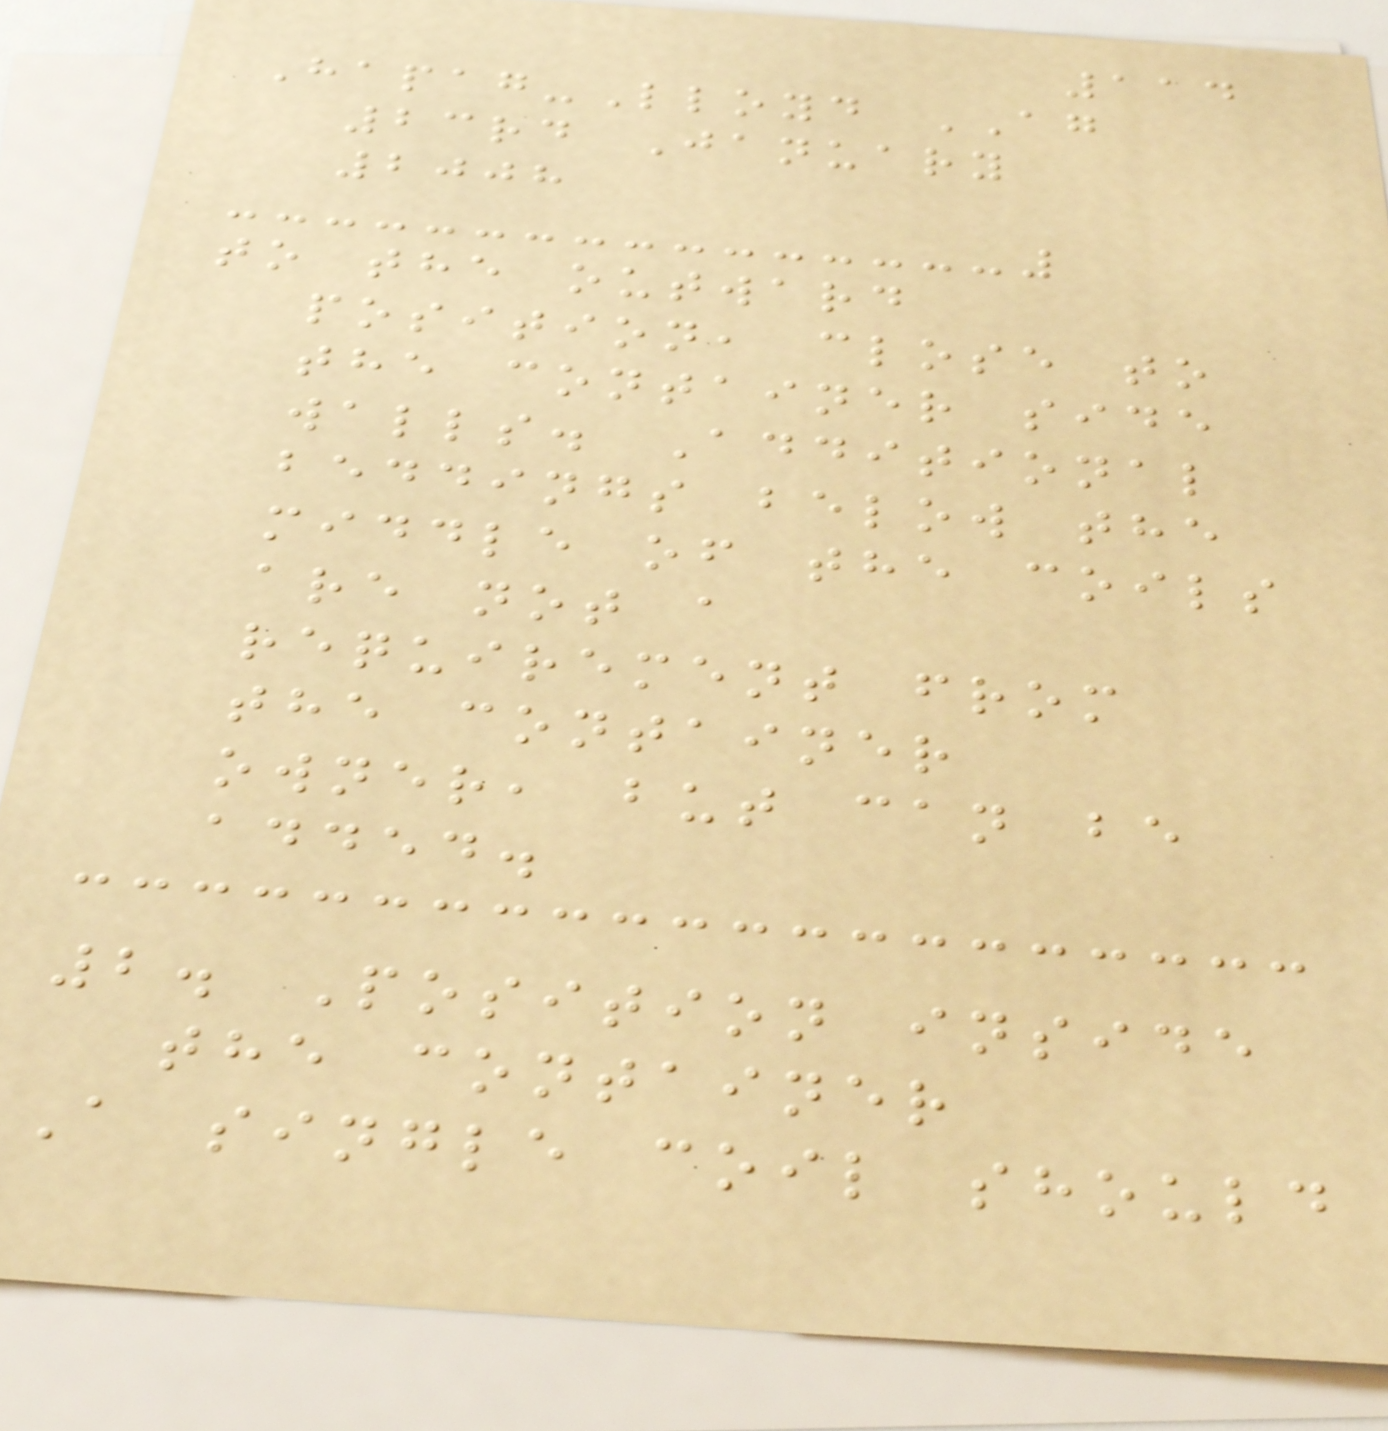114
Hapag-Lloyd AG
23rd January
2008
to the outward
position, close to
the container side
walls. Additional
beddings below the
middle of the coils
are not a
requirement from
the container
owner, but can be
added.
2. Position inside
the container
A single coil should
